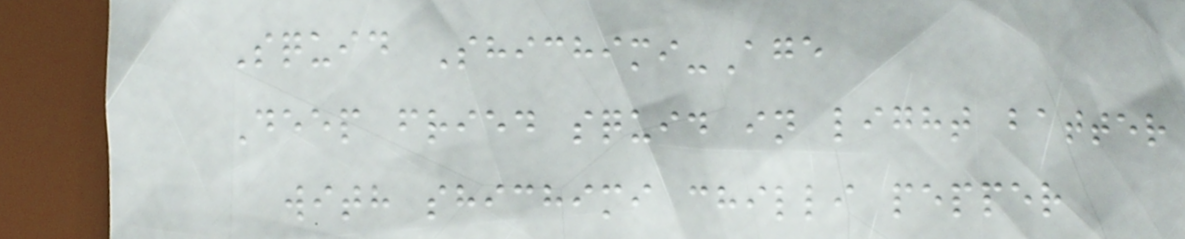Squid Shichimi-Age
Deep fried squid in light batter
with shichimi chilli pepper
